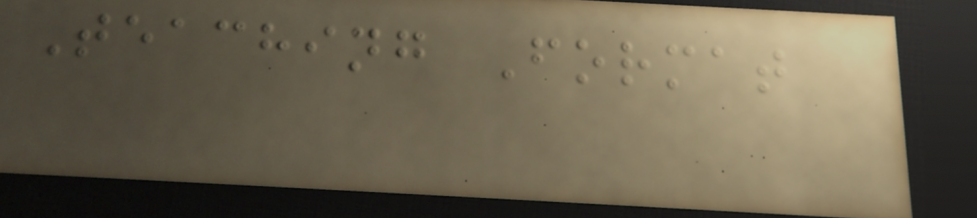Teaching Format
